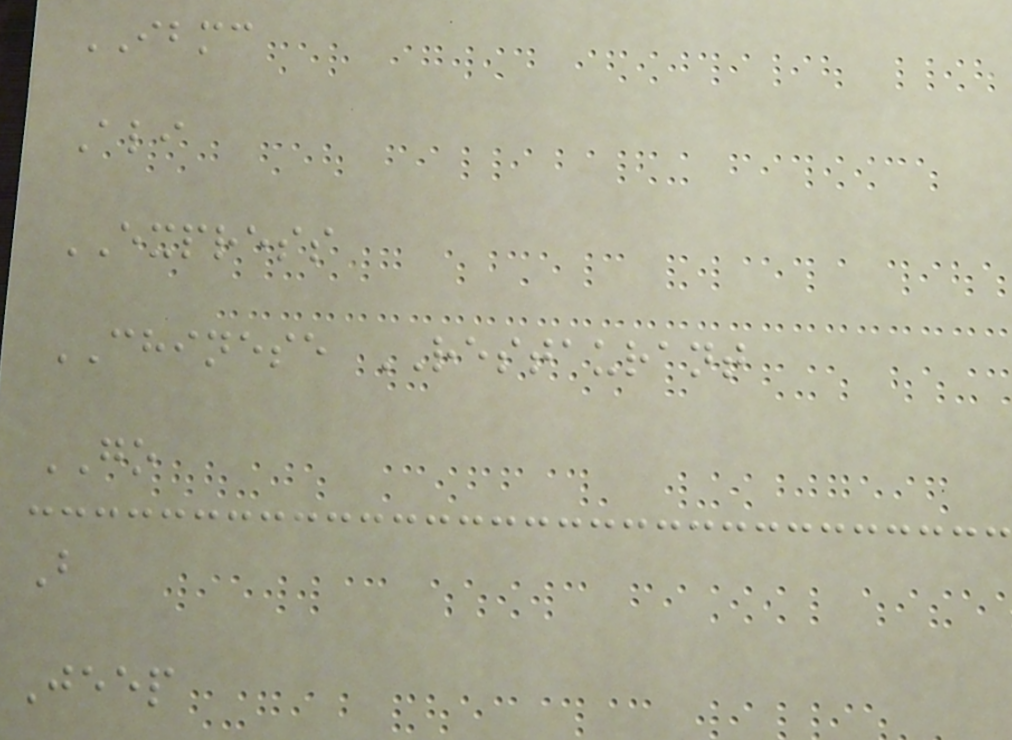IBMC
Ali
EXPRESS
CHINESE RESTAURANT
GO
B
Jeep
